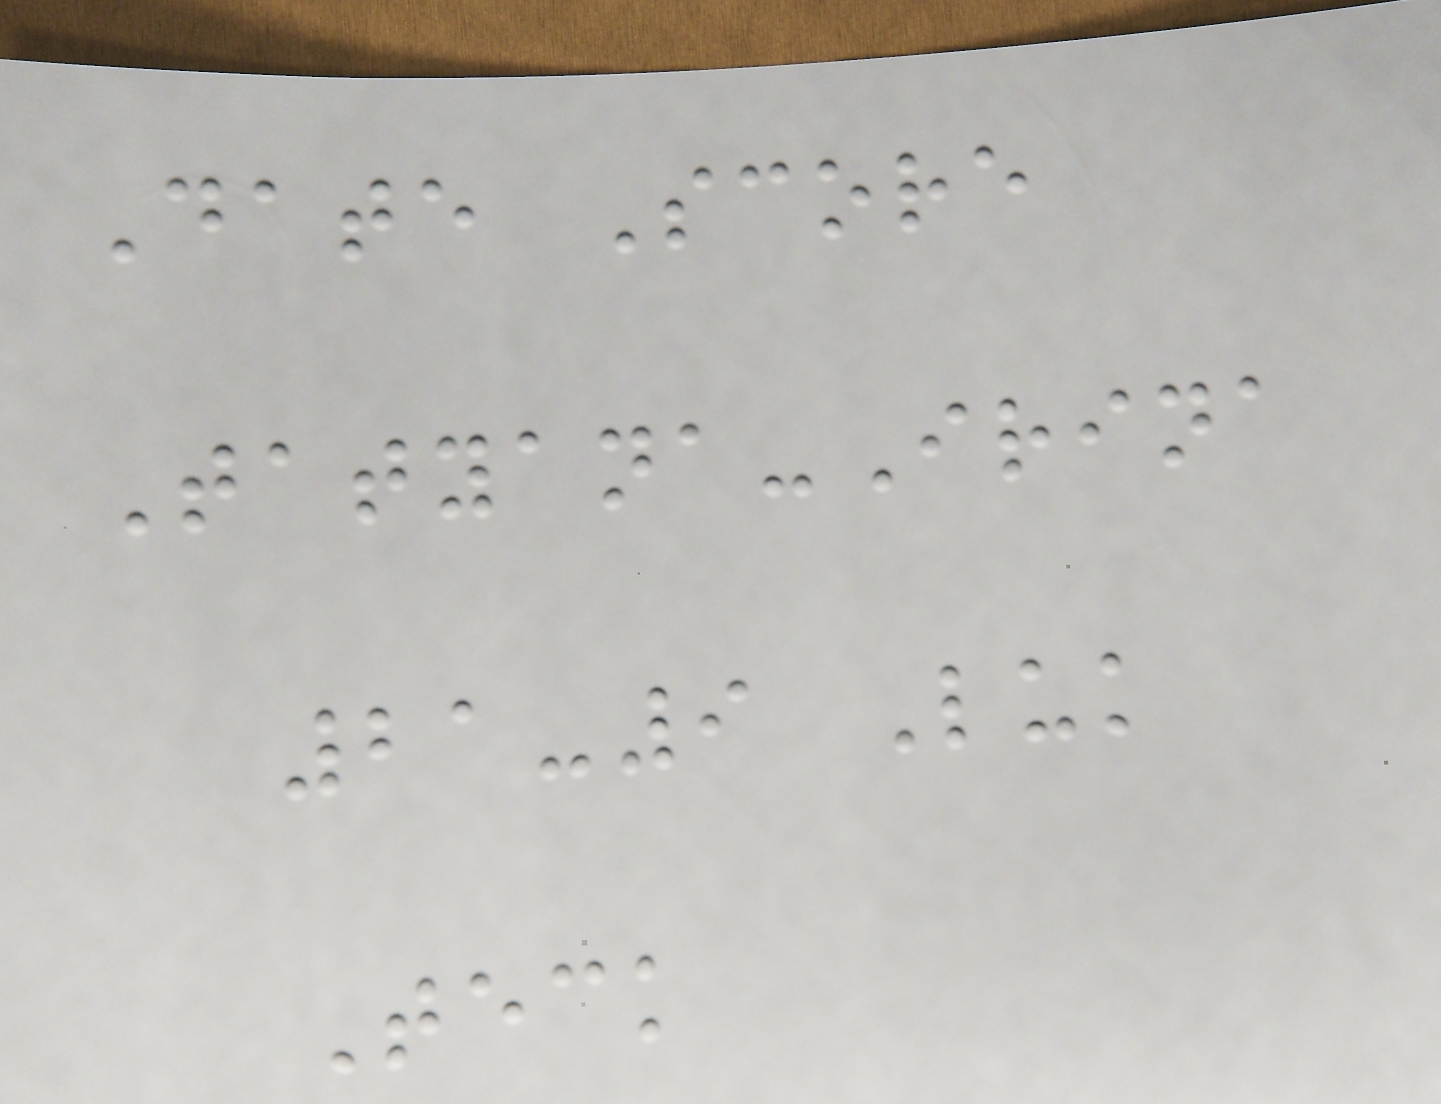Date Score
Tatyana-Irina
21-9 Luk
Teck
